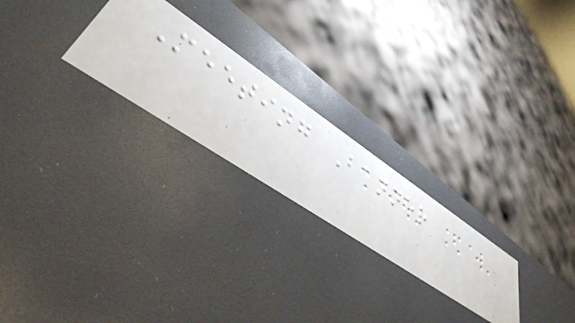Meeting Banner
